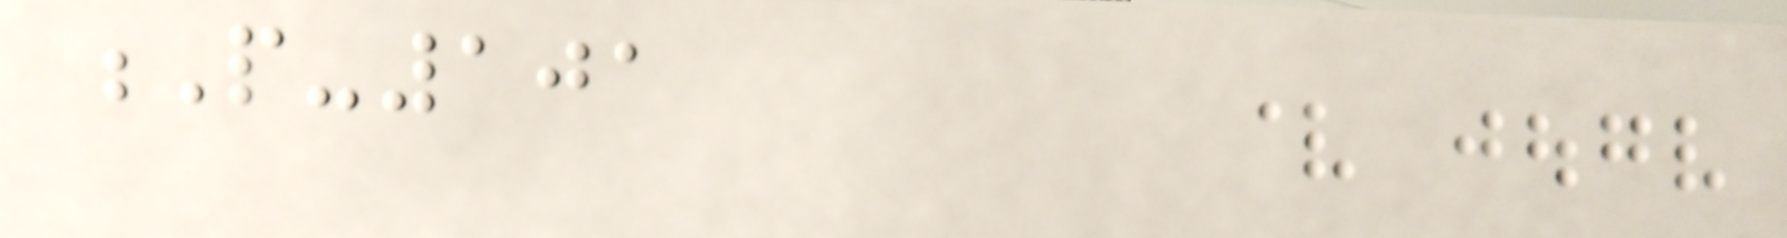P-101
